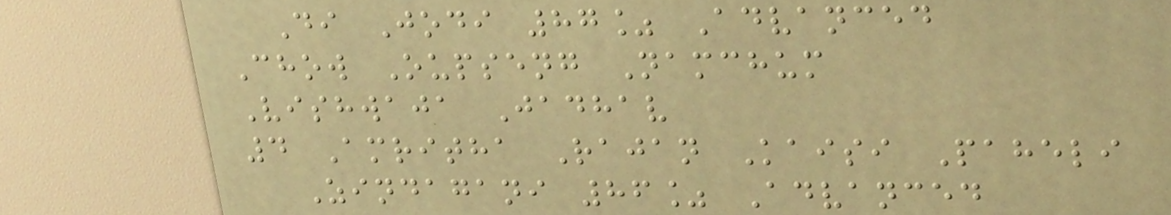Di Jodi 87% Advanced
Chow Oupseng Namchum
Vishwaja Jadhav
4 Amritha Rajan Kaisi Paheli
Zindagani 86% Advanced
